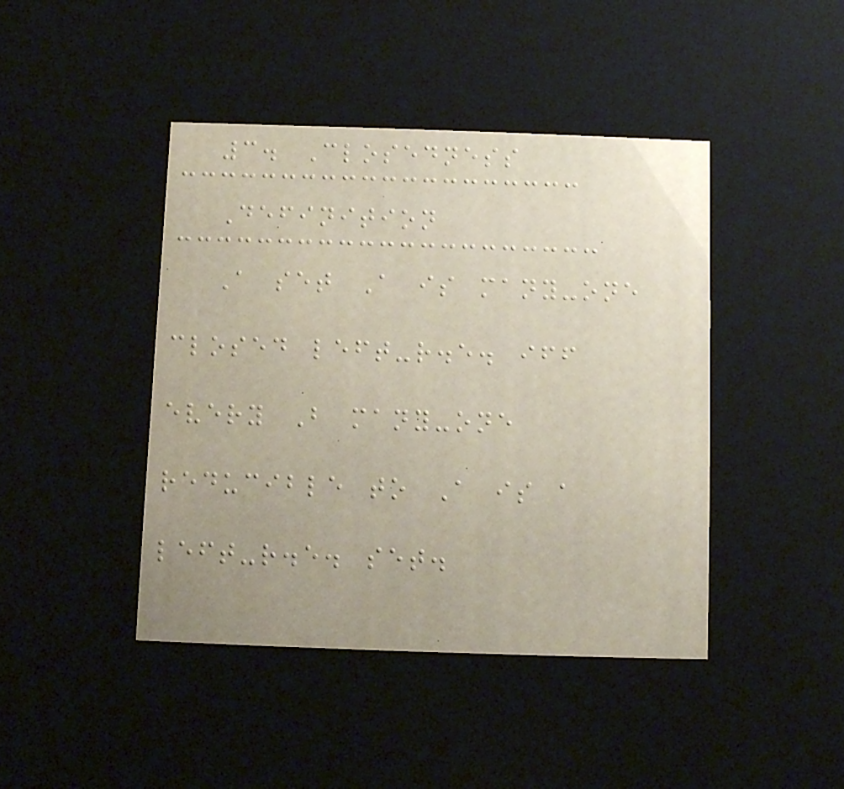3. Closedness
Definition
A set A is many-one
closed left-r.e. iff
every B many-one
reducible to A is a
left-r.e. set.
